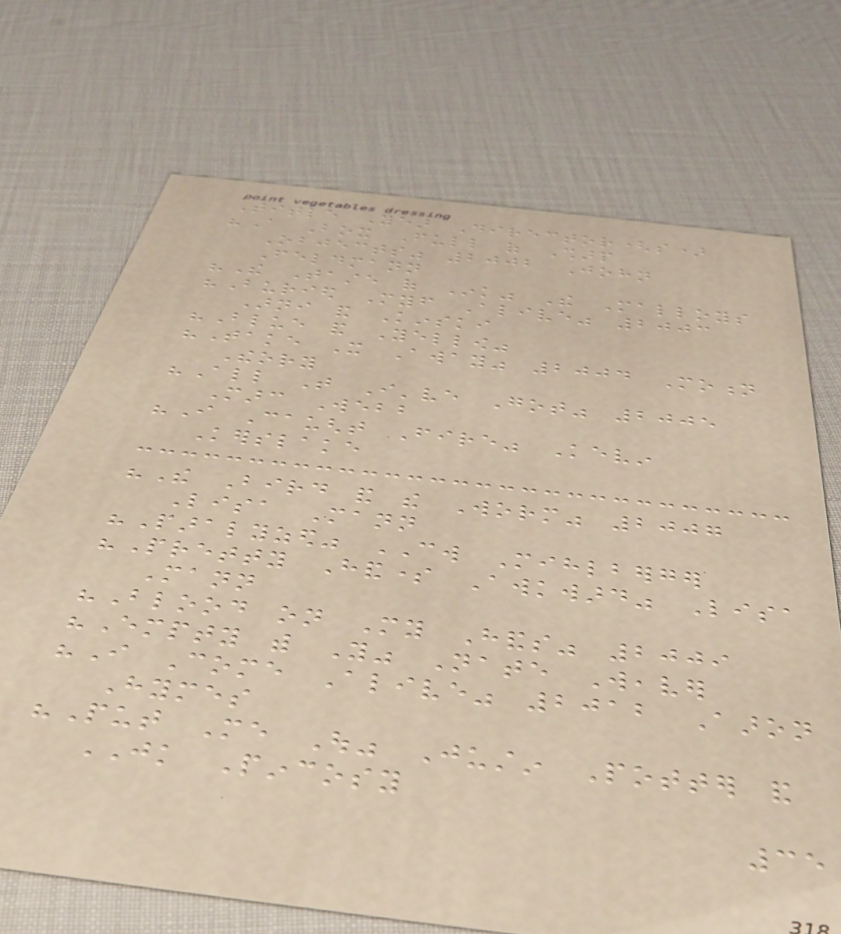Title Year Director(s)
"A Box Full of Sharp
Objects" 2002 John
Feldmann
"The Taste of Ink" The Malloys
"Buried Myself Alive" 2003
Arni and Kinski
"Blue and Yellow"
"Take It Away" 2004 Motion
Theory
"All That I've Got" 2005
Marc Webb
"I Caught Fire" Kevin
Kerslake
"The Bird and the Worm" 2007
Lisa Mann
"Paralyzed" CW Mihlberger
"Pretty Handsome Awkward" Lisa
Mann
"Blood on My Hands" 2009
"Empty with You" Nate Weaver
"I Come Alive" 2012 Aaron
Hymes
"Put Me Out" Justin Potter and
JK Pincosy
35
